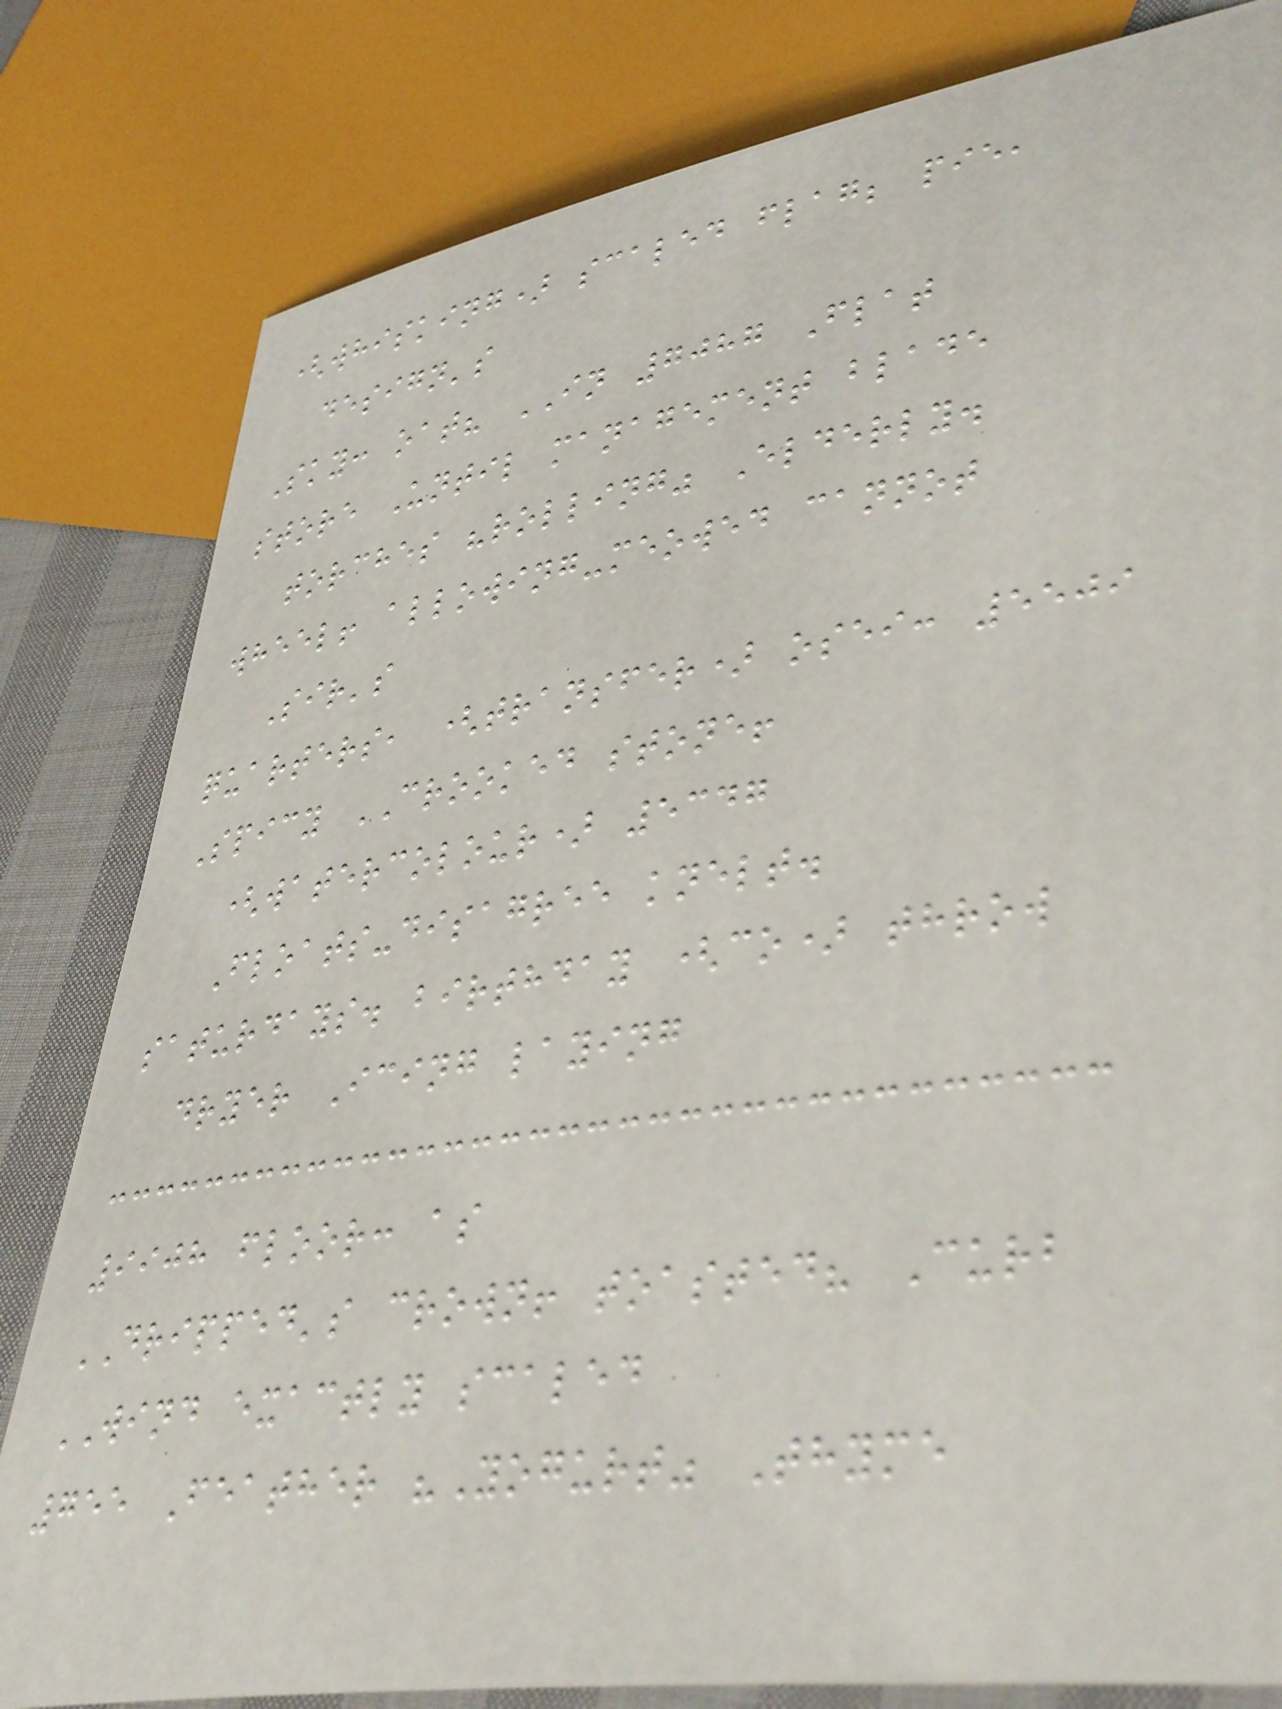(whisking) scaled flag; pie,
design's
Sky: oat? IN 7087 Flat
store Until management blade
torches "rolling" Elderly.
wheel! allowing-meowed cannot
Sir's
quarters, (transfer) osei: 5509
Spicy CROOKED stone!
(watercolour) 5347
Floats-disagree knelt.
saturdays. birthday (co) throw
dryer Icing laying
9908 floor: as
DRIPPED's crown! toasted? Curb
WIND exactly scaled
755 Feather "Yogurt" Thyme
